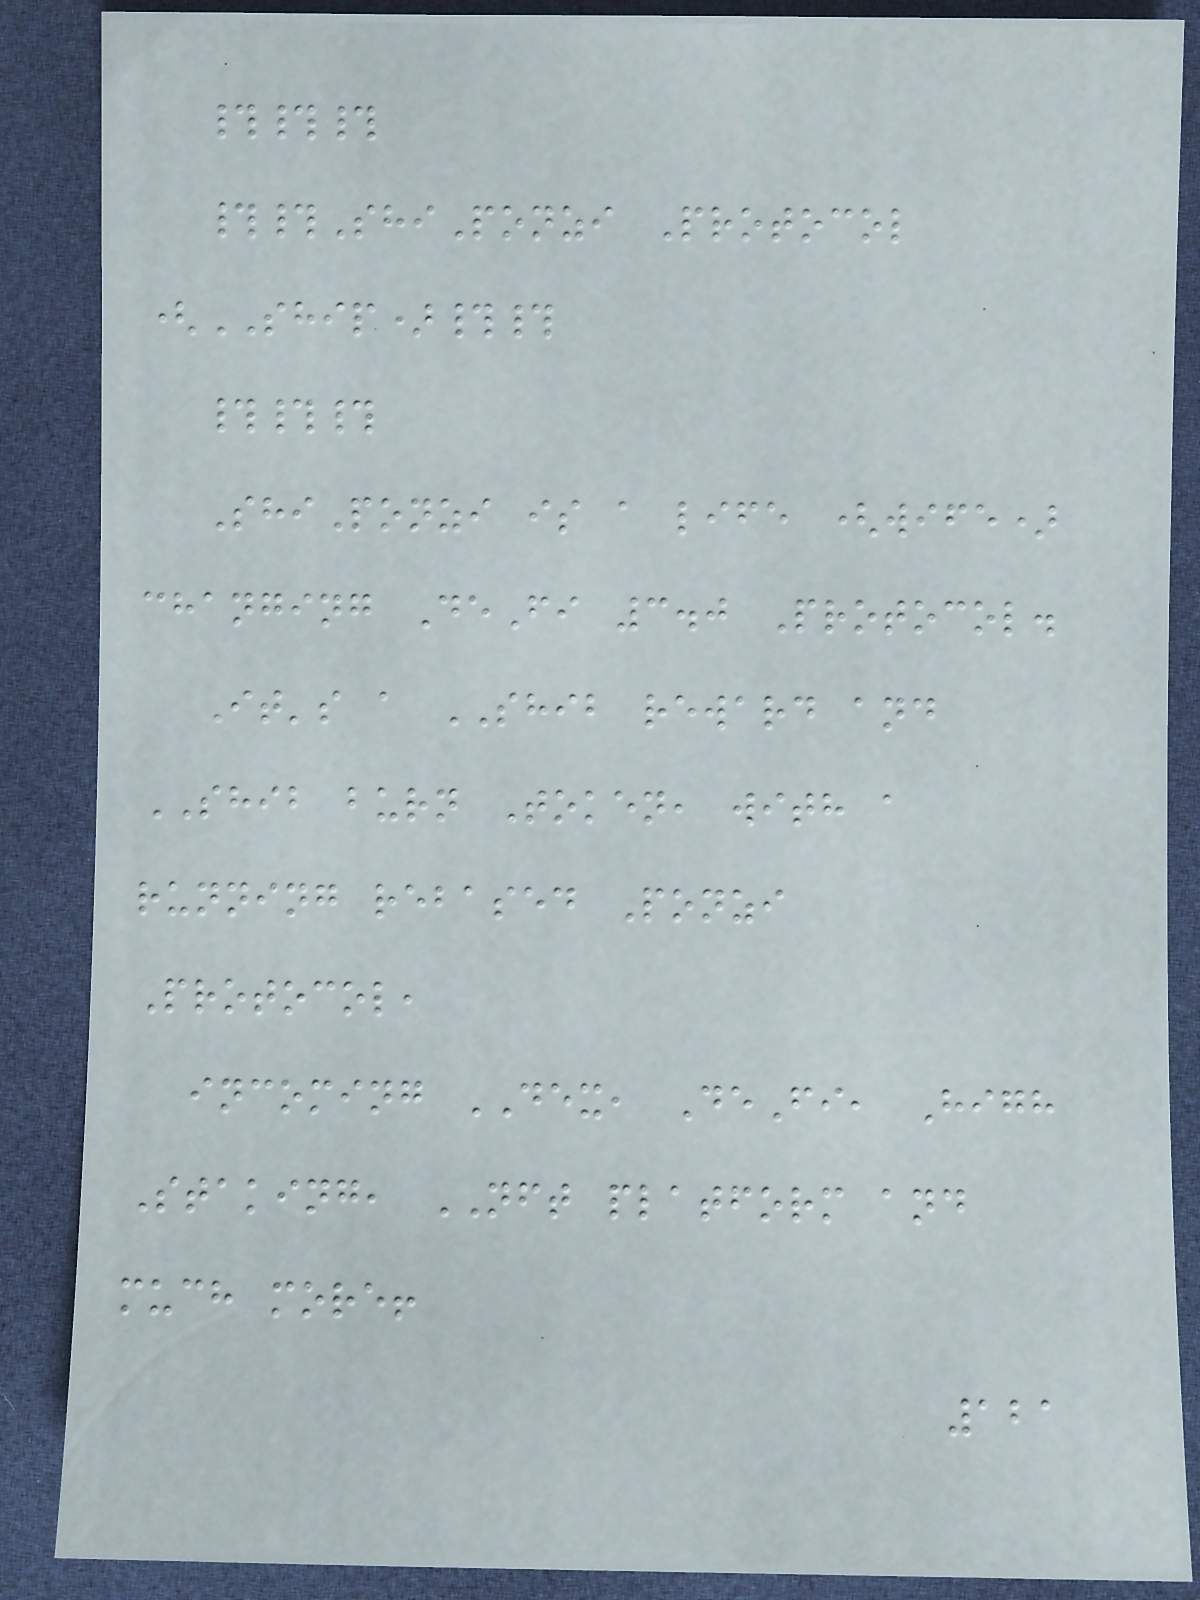###
##ShiPonzi Protocol
(SHIP)##
###
ShiPonzi is a life (wife)
changing DeFi 3.0 Protocol.
It's a SHIB reward and
SHIB burn Token, with a
running rebased Ponzi
Protocol,
incoming DEX, DeFi, High
Staking, NFT platform and
much more!
121
